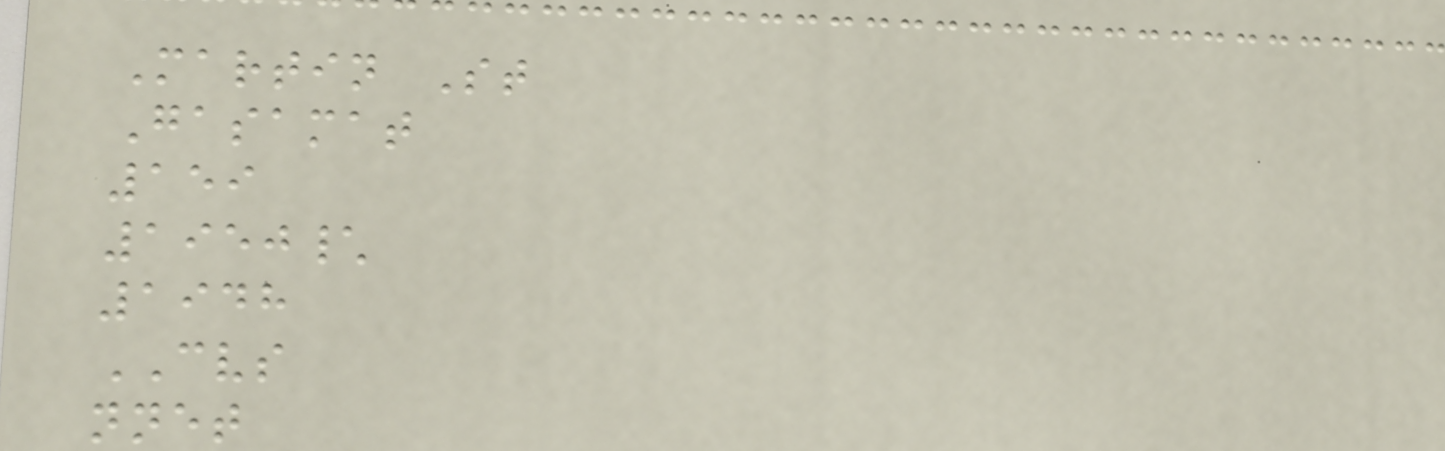Martin St
Gasamat
159
1950\
1948
CVS
nnet
